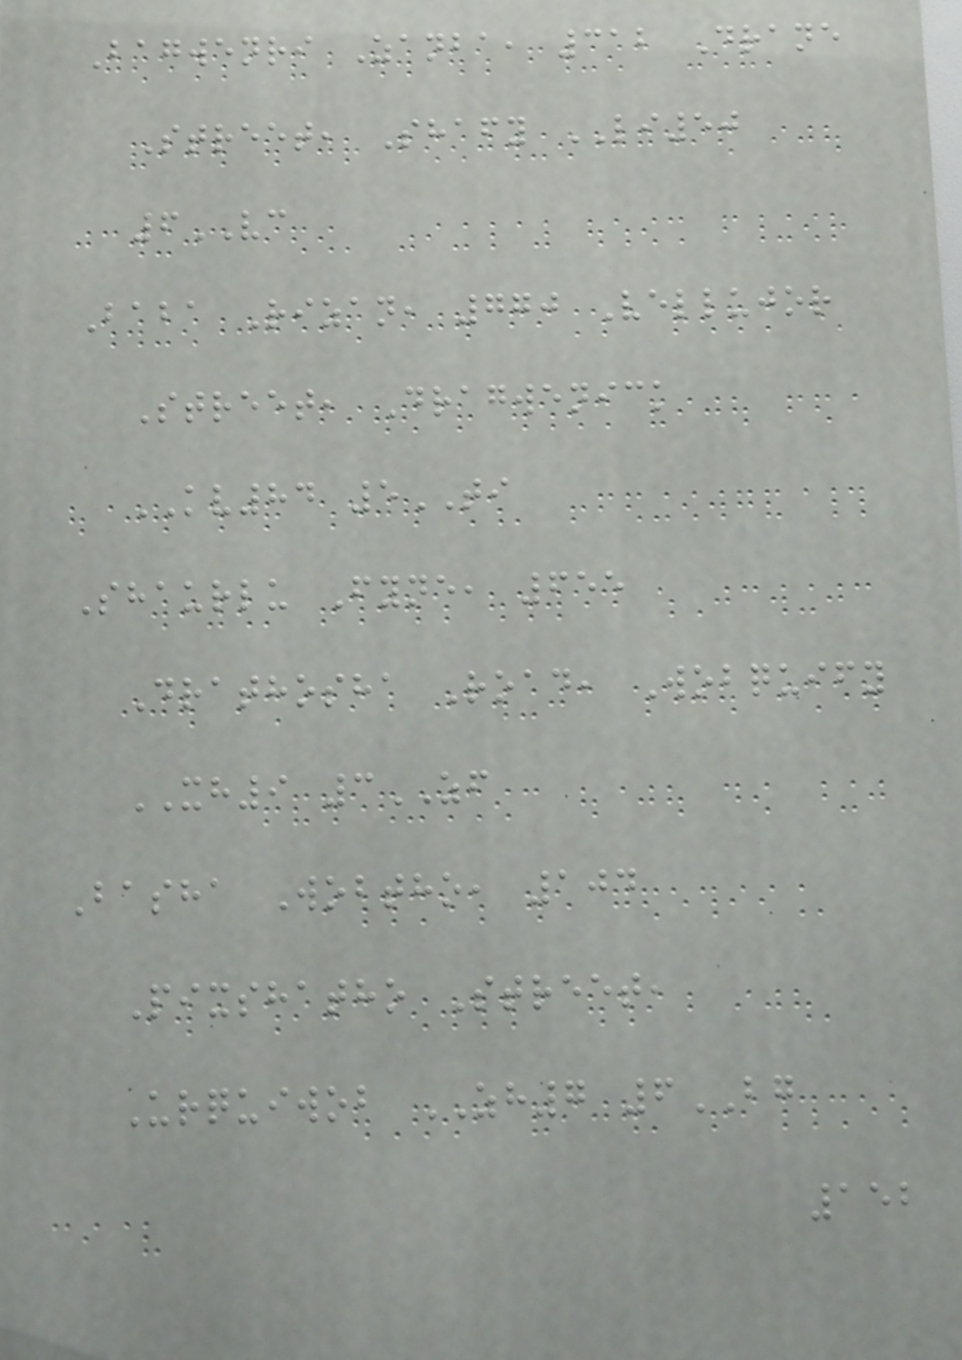Bagwenri Zanba, 312 Drane
Street, Shafy LI50
6VC
Baba Rizan, 770 Vellujor
Street, Dragwenick
KV84 5TI
Shaurlu Fyne, 655
Drathosha Road, Wobquify
XH9 3ZF
Basha Wobtho, 104
Pixshatho Street,
Urquiwob ZH7 6BG
152
